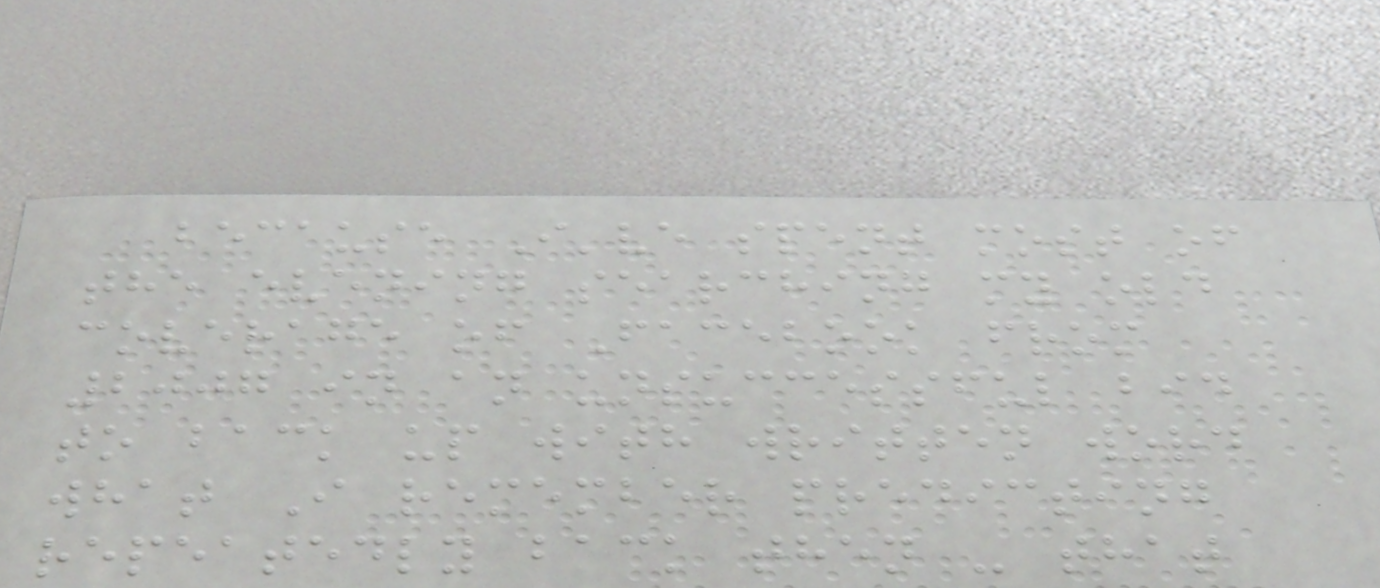because I've spent most of
the evening searching my old
coverage of Facebook from
2007 in an unsuccessful bid
to back up with written word
what I remember predicting
repeatedly back then - that
